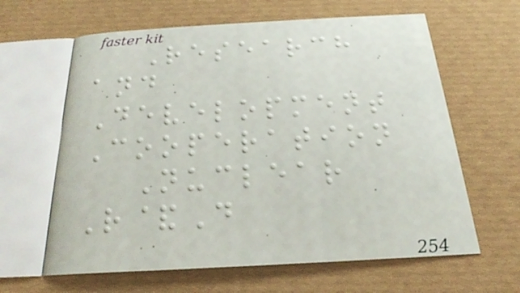Research
and
Development
Cooperation
Nuclear
R&D
